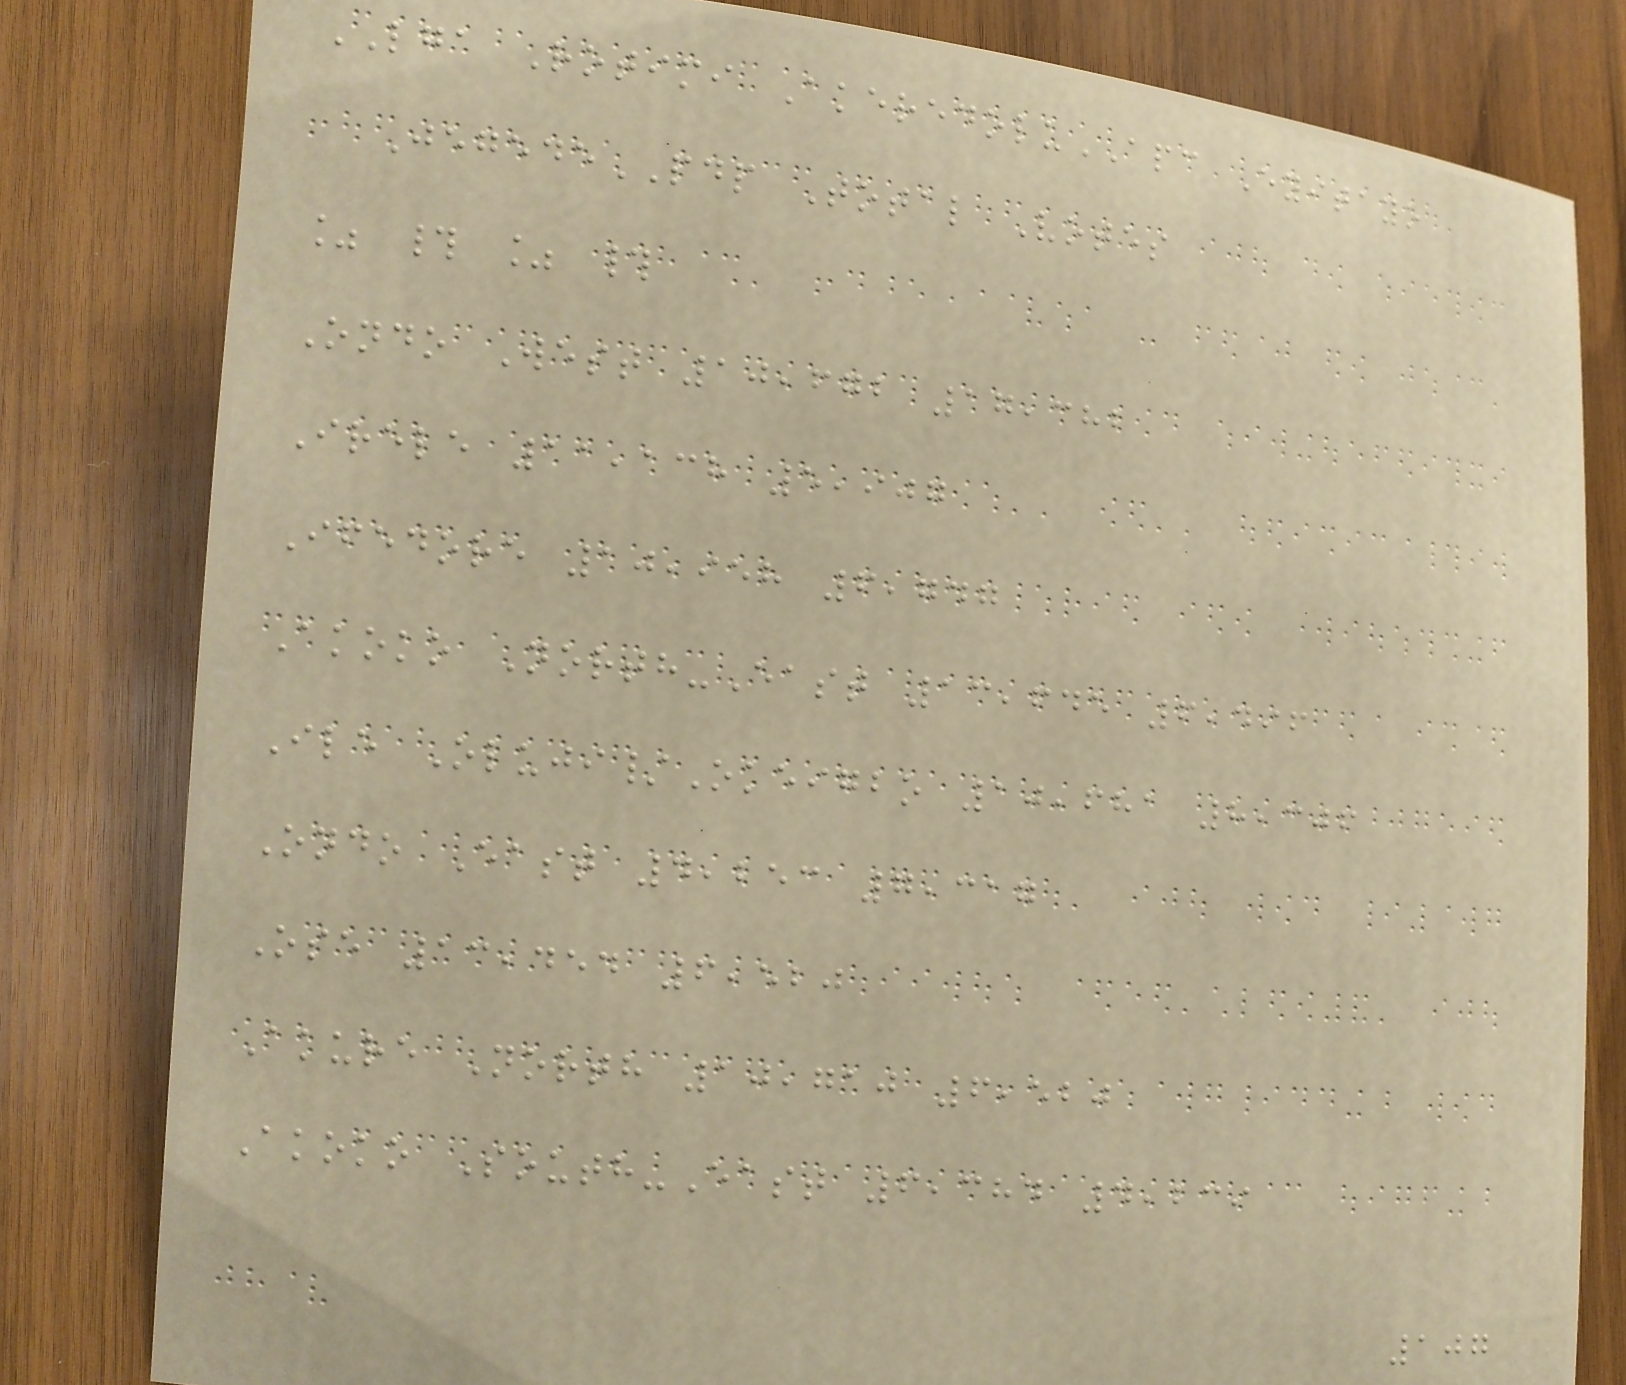LGA Rotimi AkeredoluAPC Eyitayo
JegedePDP Total Votes
% # % #
Ondo West 10,672 17,382
Irele 11,138 5,907
Ifedore 10,958 6,747
Akoko North-East 13,645 6,496
Ile Oluji/Okeigbo 10,681 8,306
Ondo East 4,253 7,317
Ose 13,454 6,520
Akure North 10,710 6,520
Akoko South-East 6,384 4,239
107
